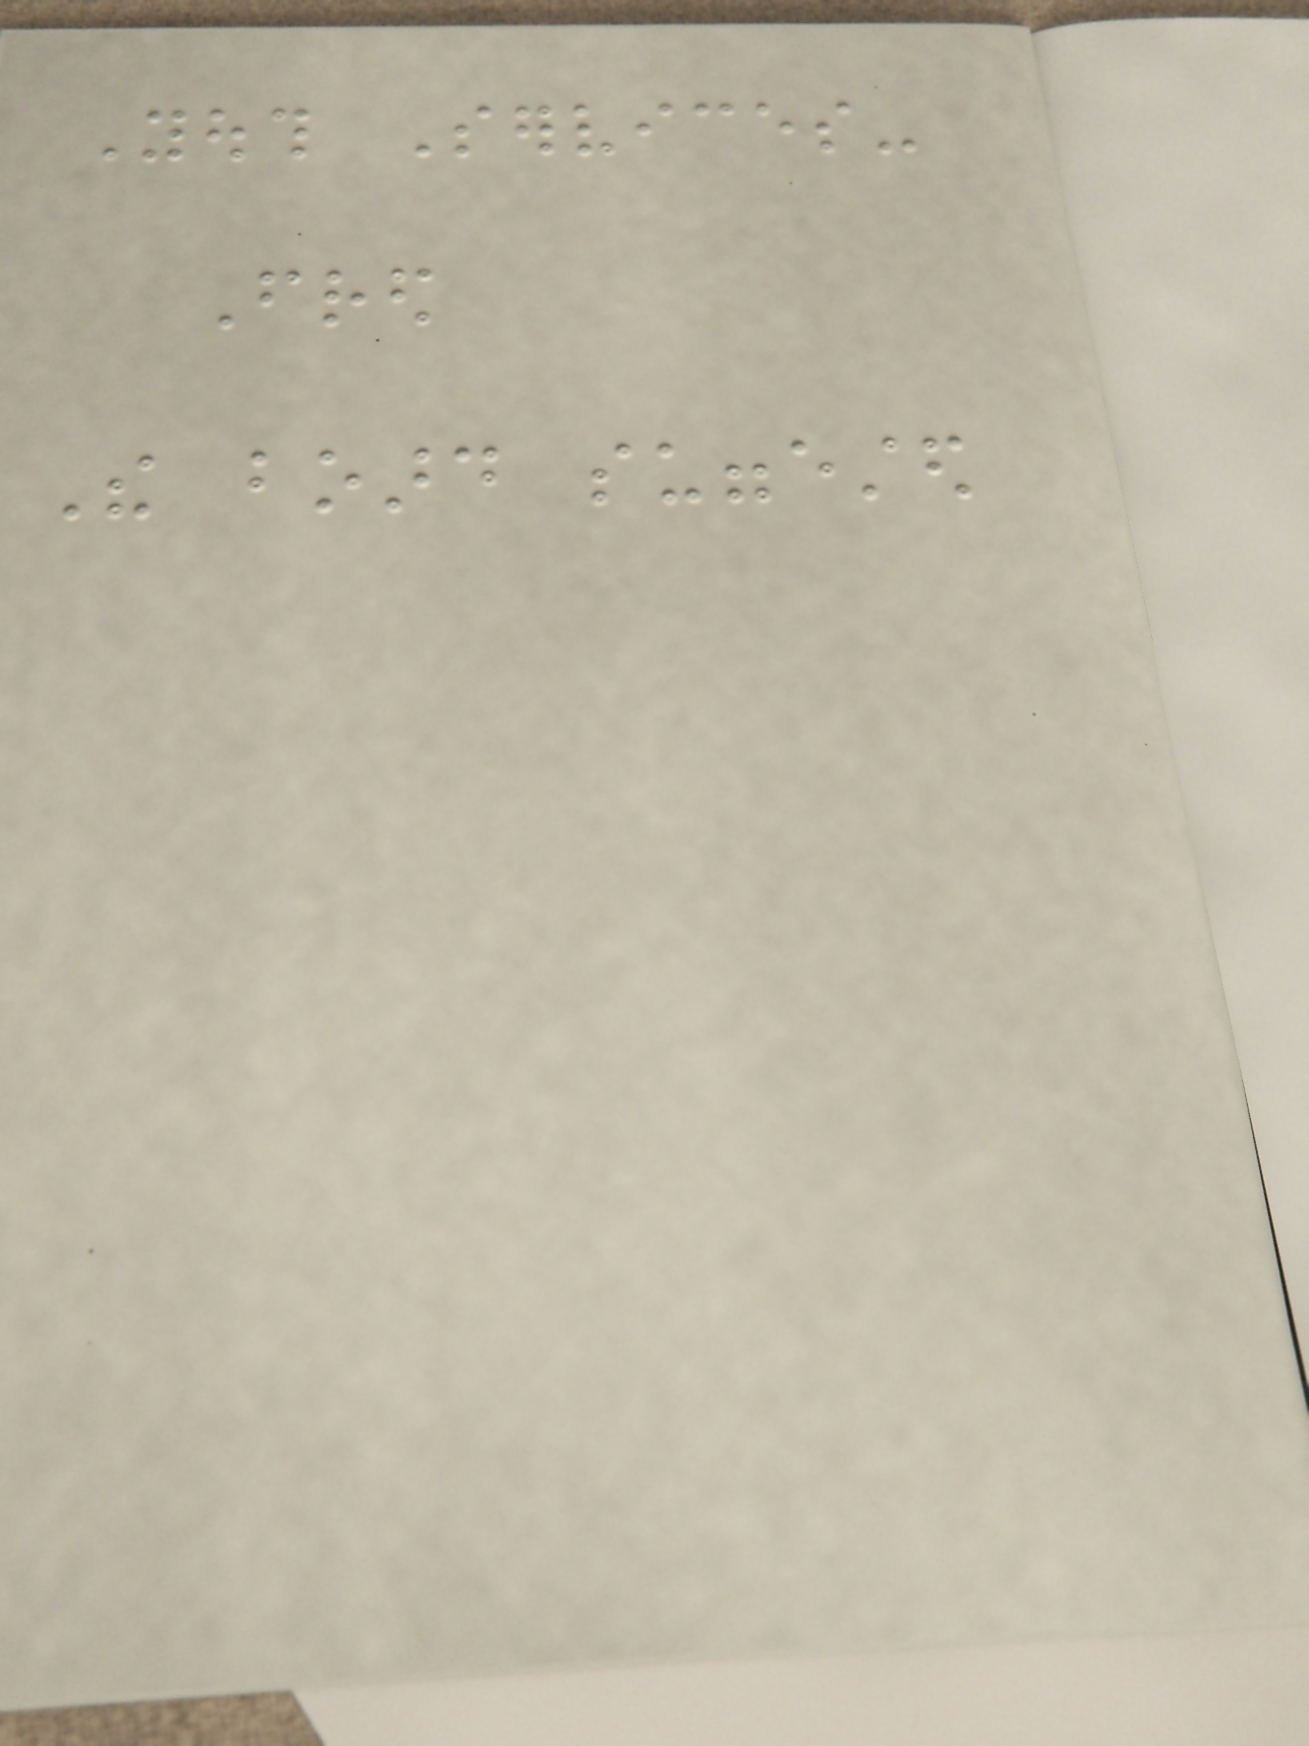Youth Services-
Fred
The board suggested
